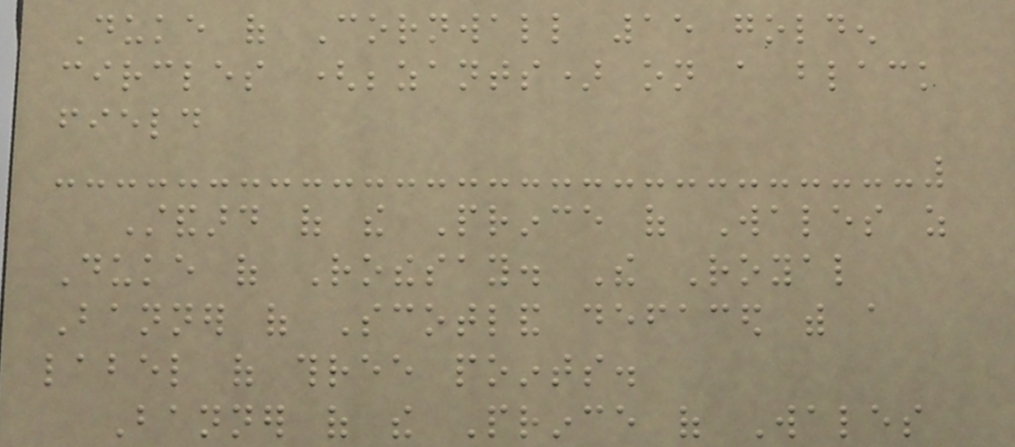Duke of Cornwall 15 golden
circles (bezants) on a black
field
Standard of the Prince of Wales as
Duke of Rothesay. The Royal
Banner of Scotland defaced with a
label of three points.
Banner of the Prince of Wales
